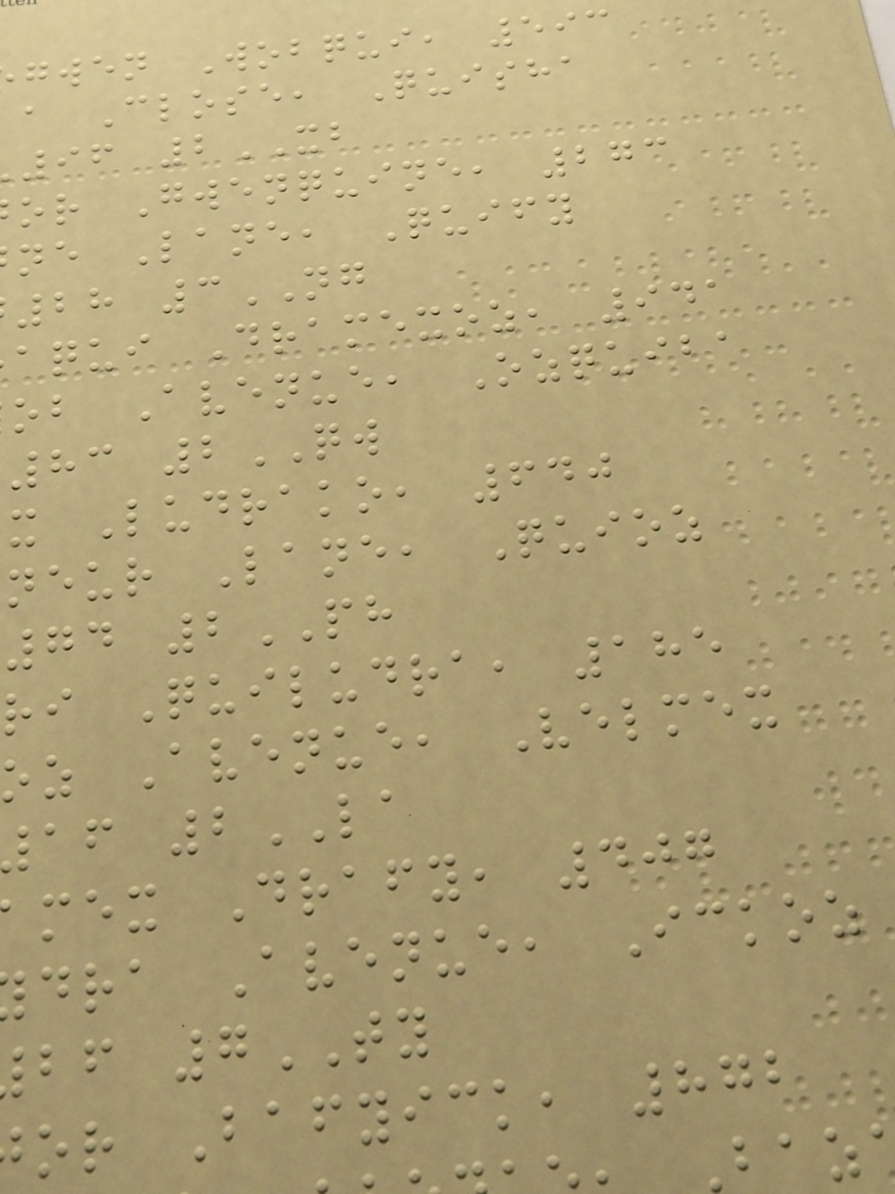gwen Wobqui, 593
a Close, Quisha
96 2XB
or Gwenquine, 273
ne Lane, Quify
28 3NG
aqui Dramexoz, 941
ob Avenue, Ozquiba
83 2QW
x Ludrako, 640
neur Lane, Quioz
74 2PH
ri Quiludra, 185
oz Avenue, Velmex
af 2LA
mex Drafy, 407
dra Avenue, Ickoz
bf 7TY
or Bafyick, 872
